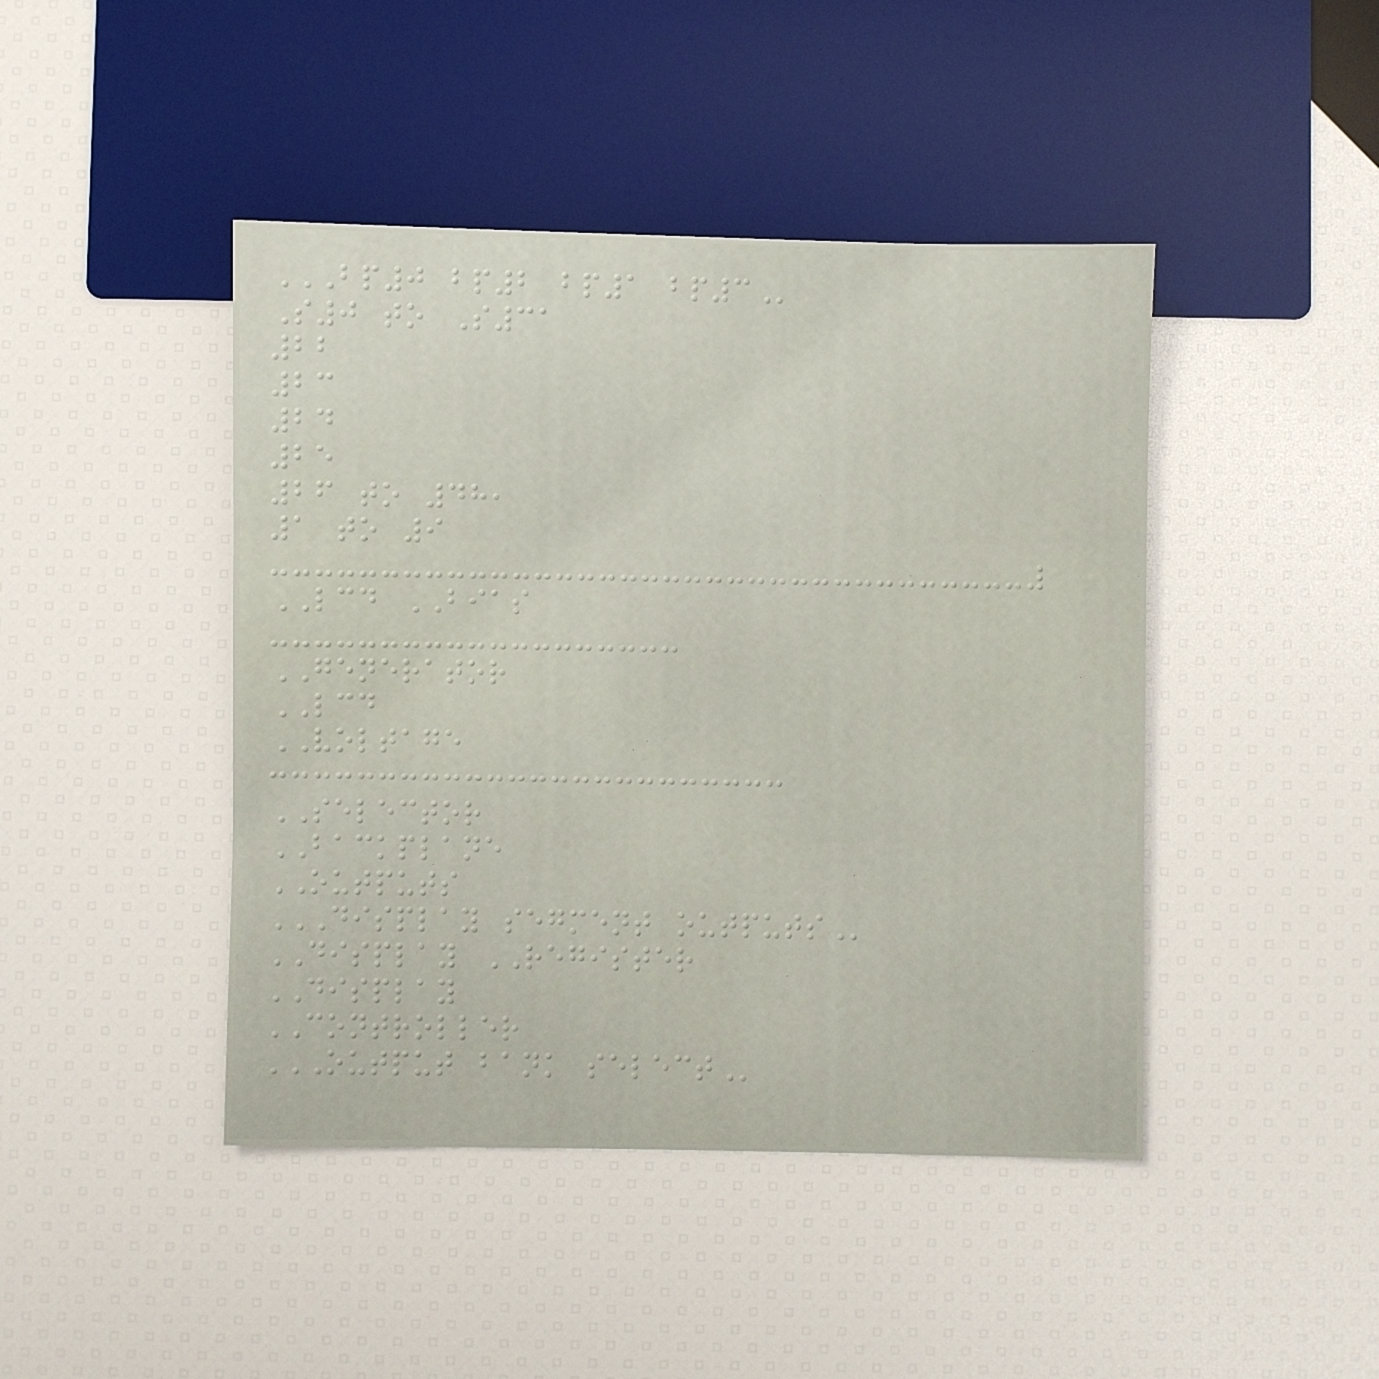BP0 BP2 BP1 BP3
S0 to S31
22
23
24
25
26 to 48,
1 to 9
LCD BIAS
GENERATOR
LCD
VOLTAGE
SELECTOR
BACKPLANE
OUTPUTS
DISPLAY SEGMENT OUTPUTS
DISPLAY REGISTER
DISPLAY
CONTROLLER
OUTPUT BANK SELECT
